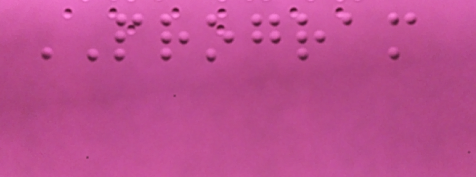PROGRAM
